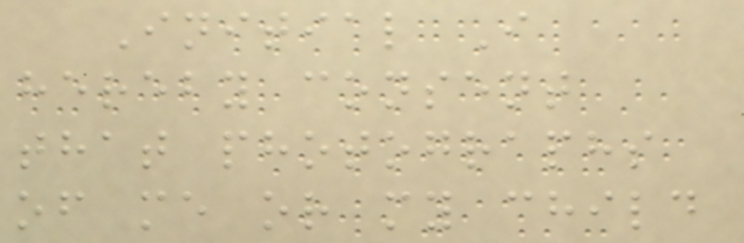Initial I
hereby consent
that photographs
of me or my child
